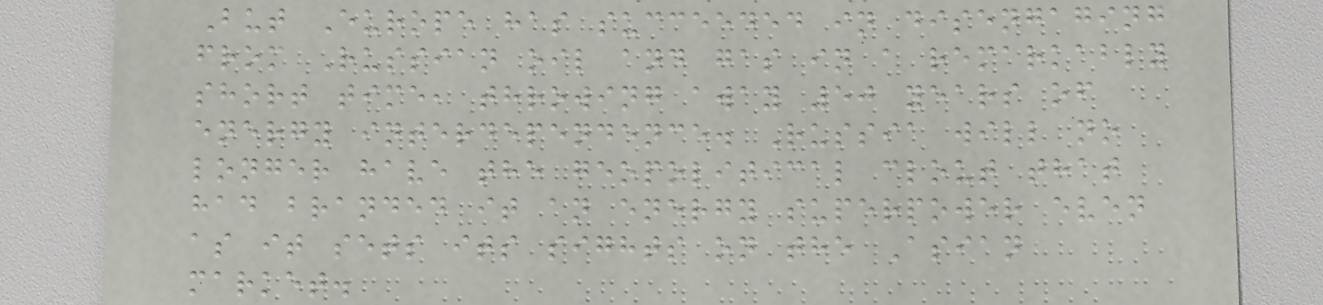But Europe has succeeded in disengaging
from Russian oil and gas in a remarkably
short time, throwing away 50 years of
energy interdependence. Russia will no
longer have the geopolitical clout that
had branded it an energy superpower even
as it sets its sights on the Asian
market.
